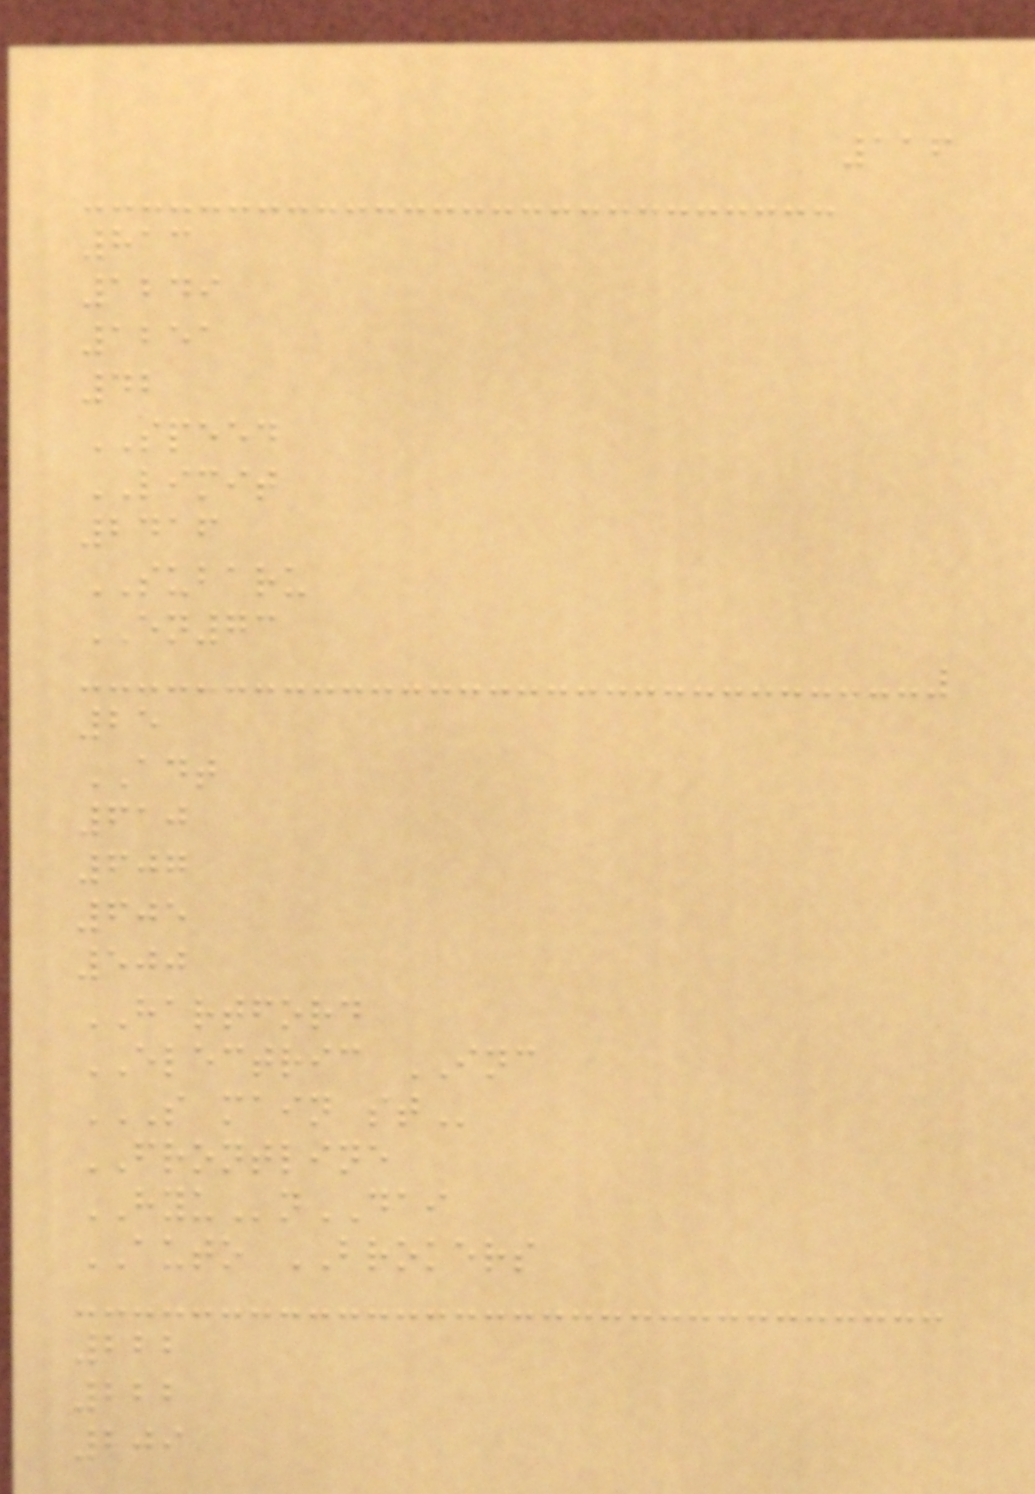116
813
1249
1251
42
SPEED
LIMIT
2416
SUBARU
EN73
25
ADT
610
607
605
500
HARTFORD
ELECTRIC INC
S MAIN ST
FRONTLINE
HYUnDAI
AUTO BROKERS
222
222
209
